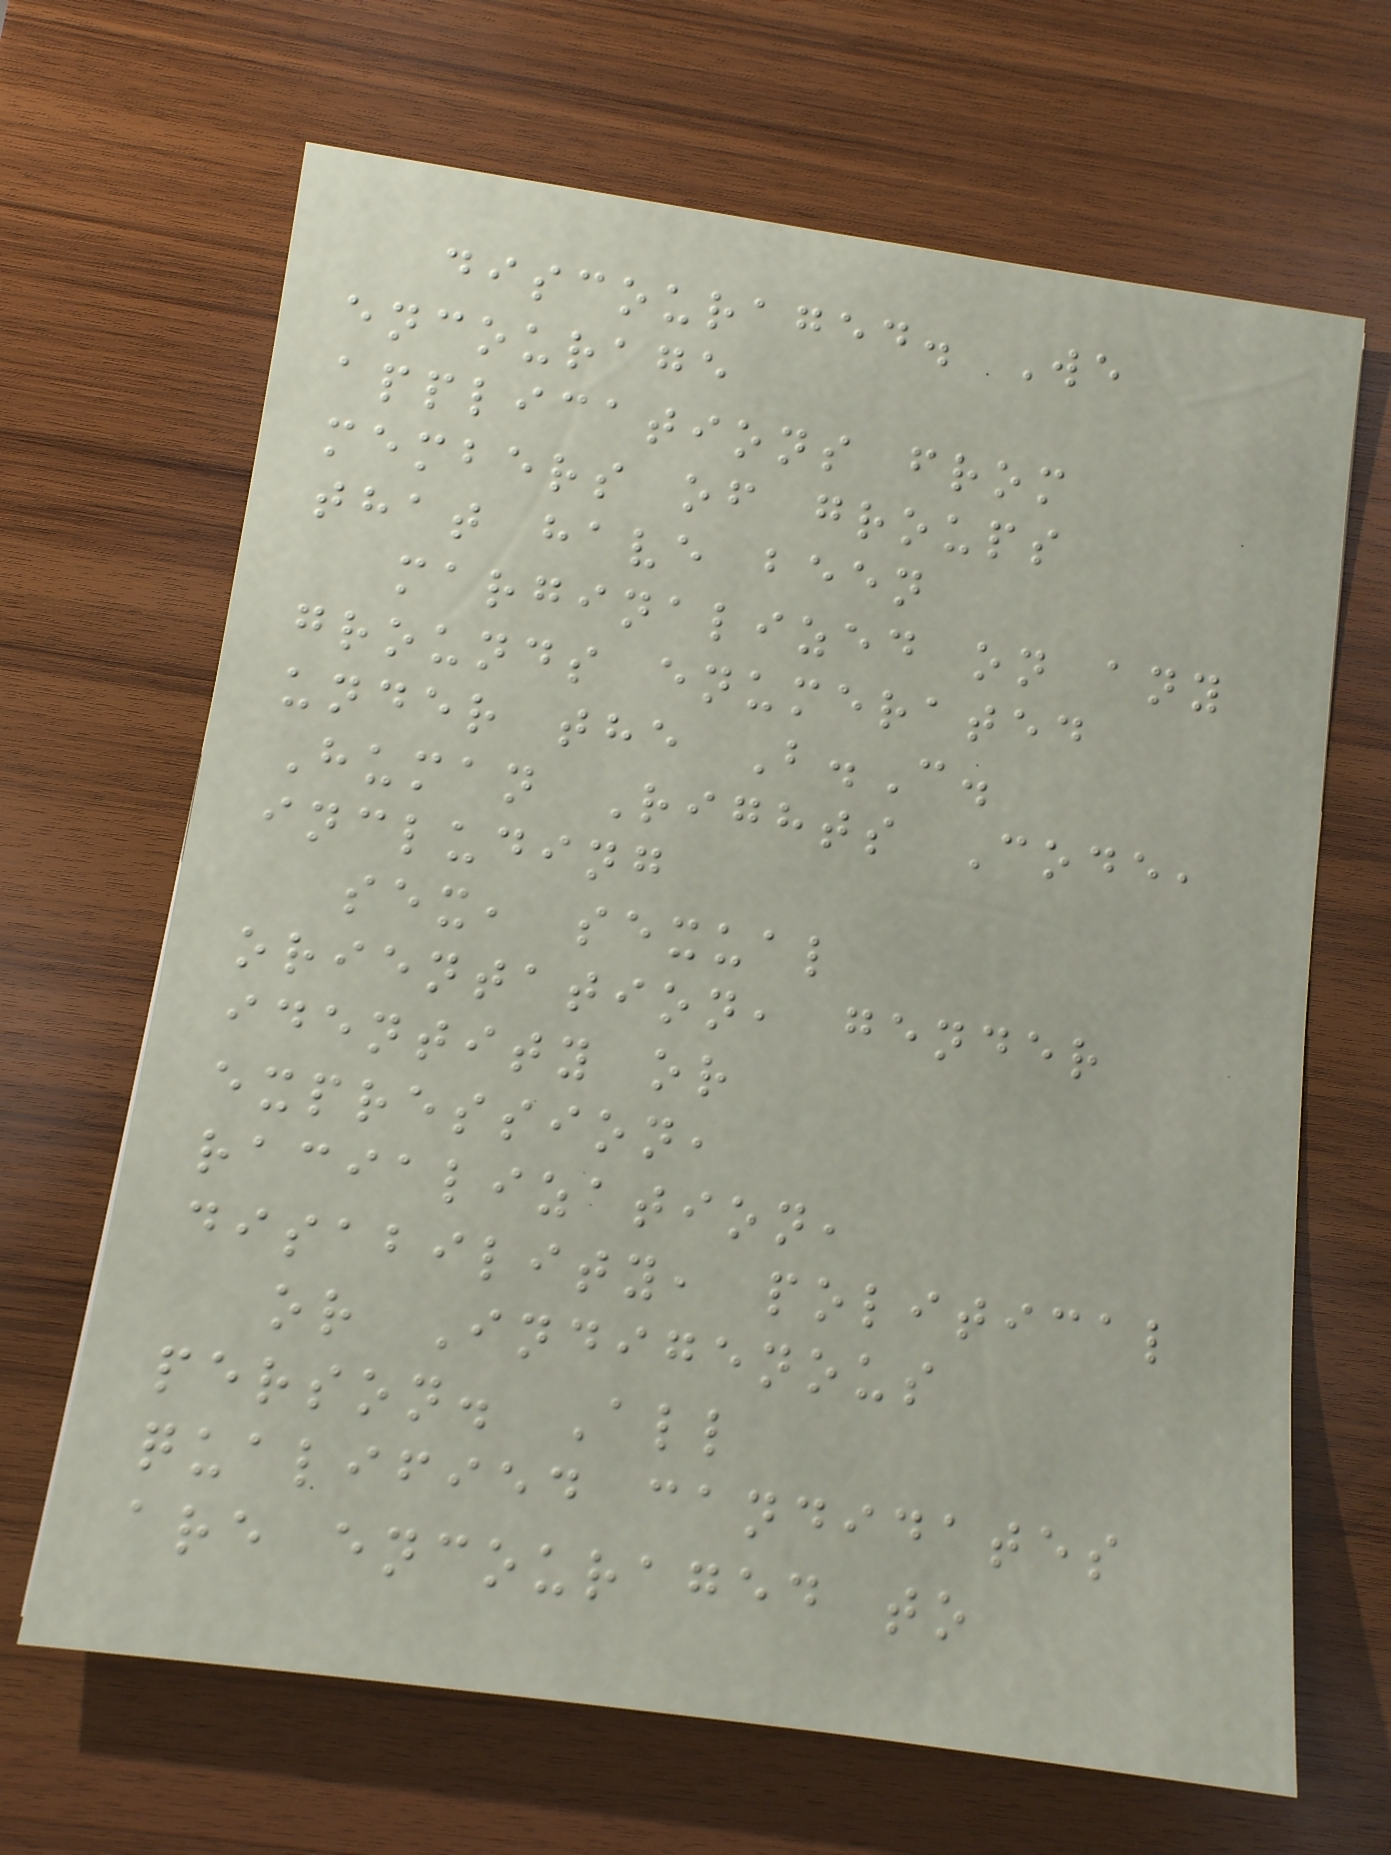discouraged. We
encourage
applications from
members of groups
that have been
marginalized on any
grounds enumerated
under the B.C.
Human Rights Code,
including
sex, sexual
orientation, gender
identity or
expression,
racialization,
disability, political
or Indigenous
person. All
qualified candidates
are encouraged to
